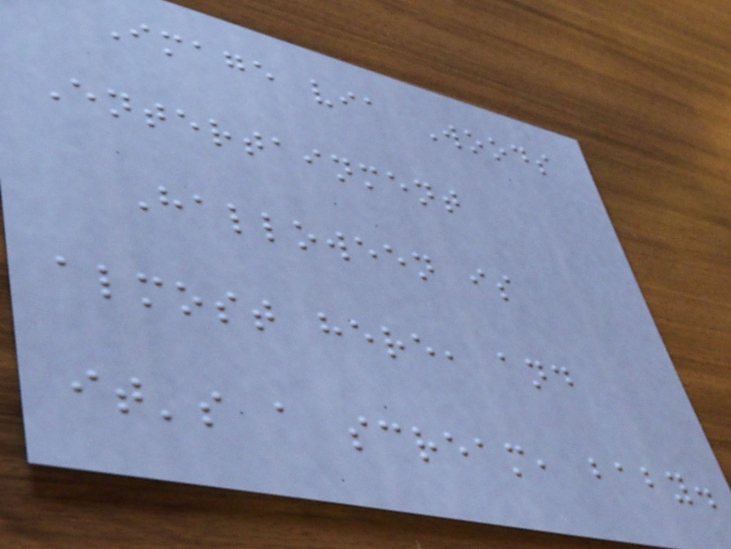Image via Woods
Entertainment
Halloween is
almost here, and
it's a scream, baby.
